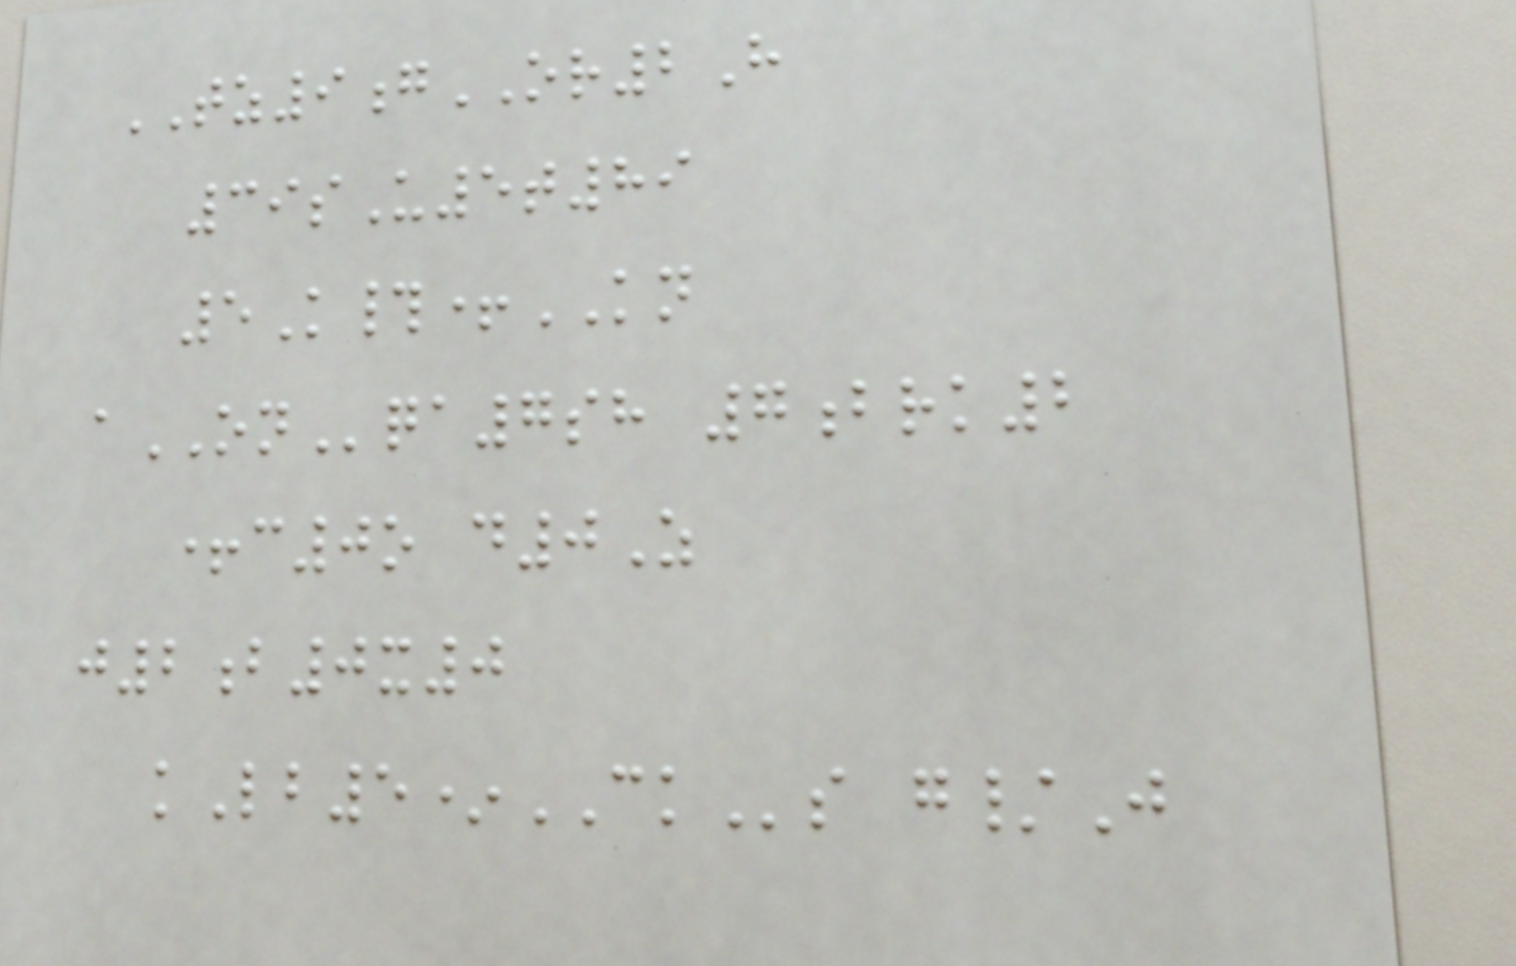TZ9gOR2H
39sU5t89
5K#+KN
aONqa7sh 7brk2
+c0o d0Z
j2b0x0
kLb5*CKs g/J
